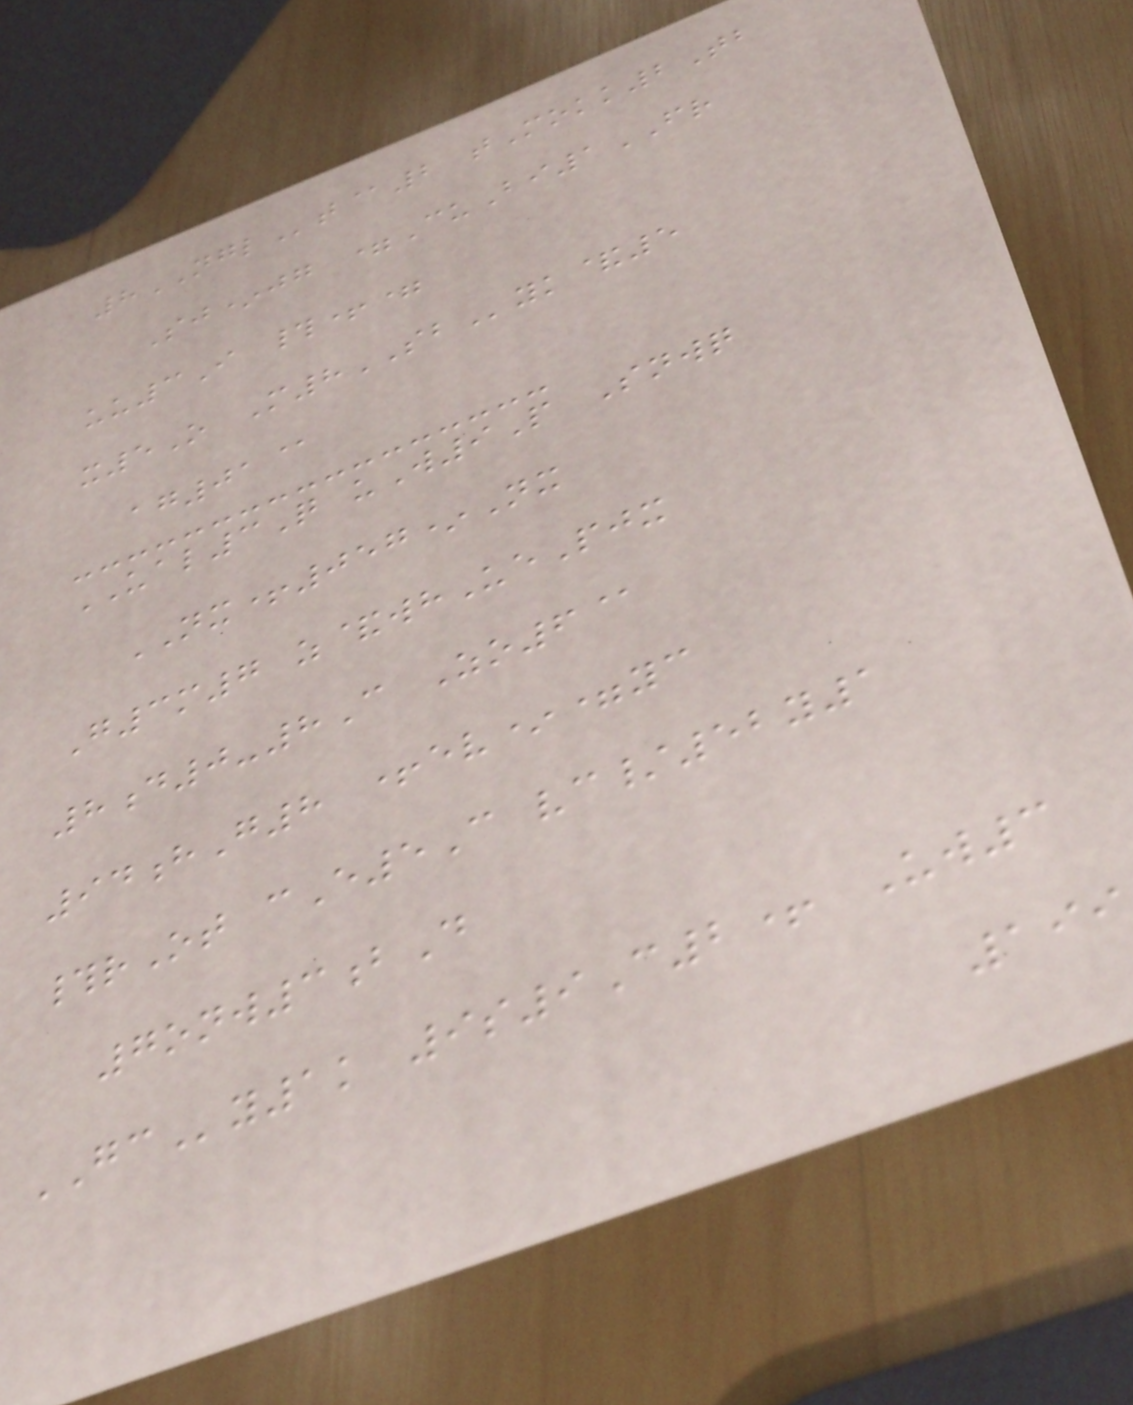8NGLt@2 tMokk2Tb
Sj*jg =CuBi1FR
uu3I #+=
x5O M8SByk&5
ag01@
UAL3Q uW9P Snwq
NX+057*Nx
G3m7 z&whUePjx
8d0-8C Zo6@
94hG8 +ev*=yc
#rOt cE5C vc/52y1
7onw3bD
GCy1k 9s9C2+ Uw3
199
